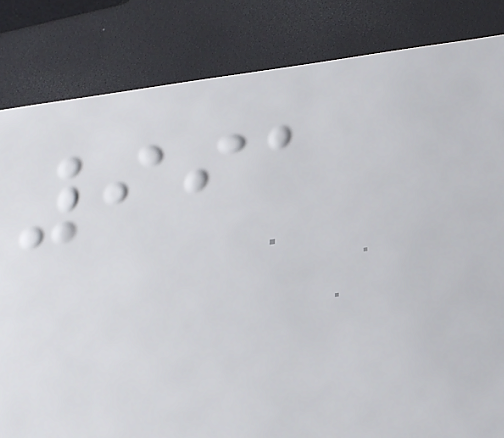991
